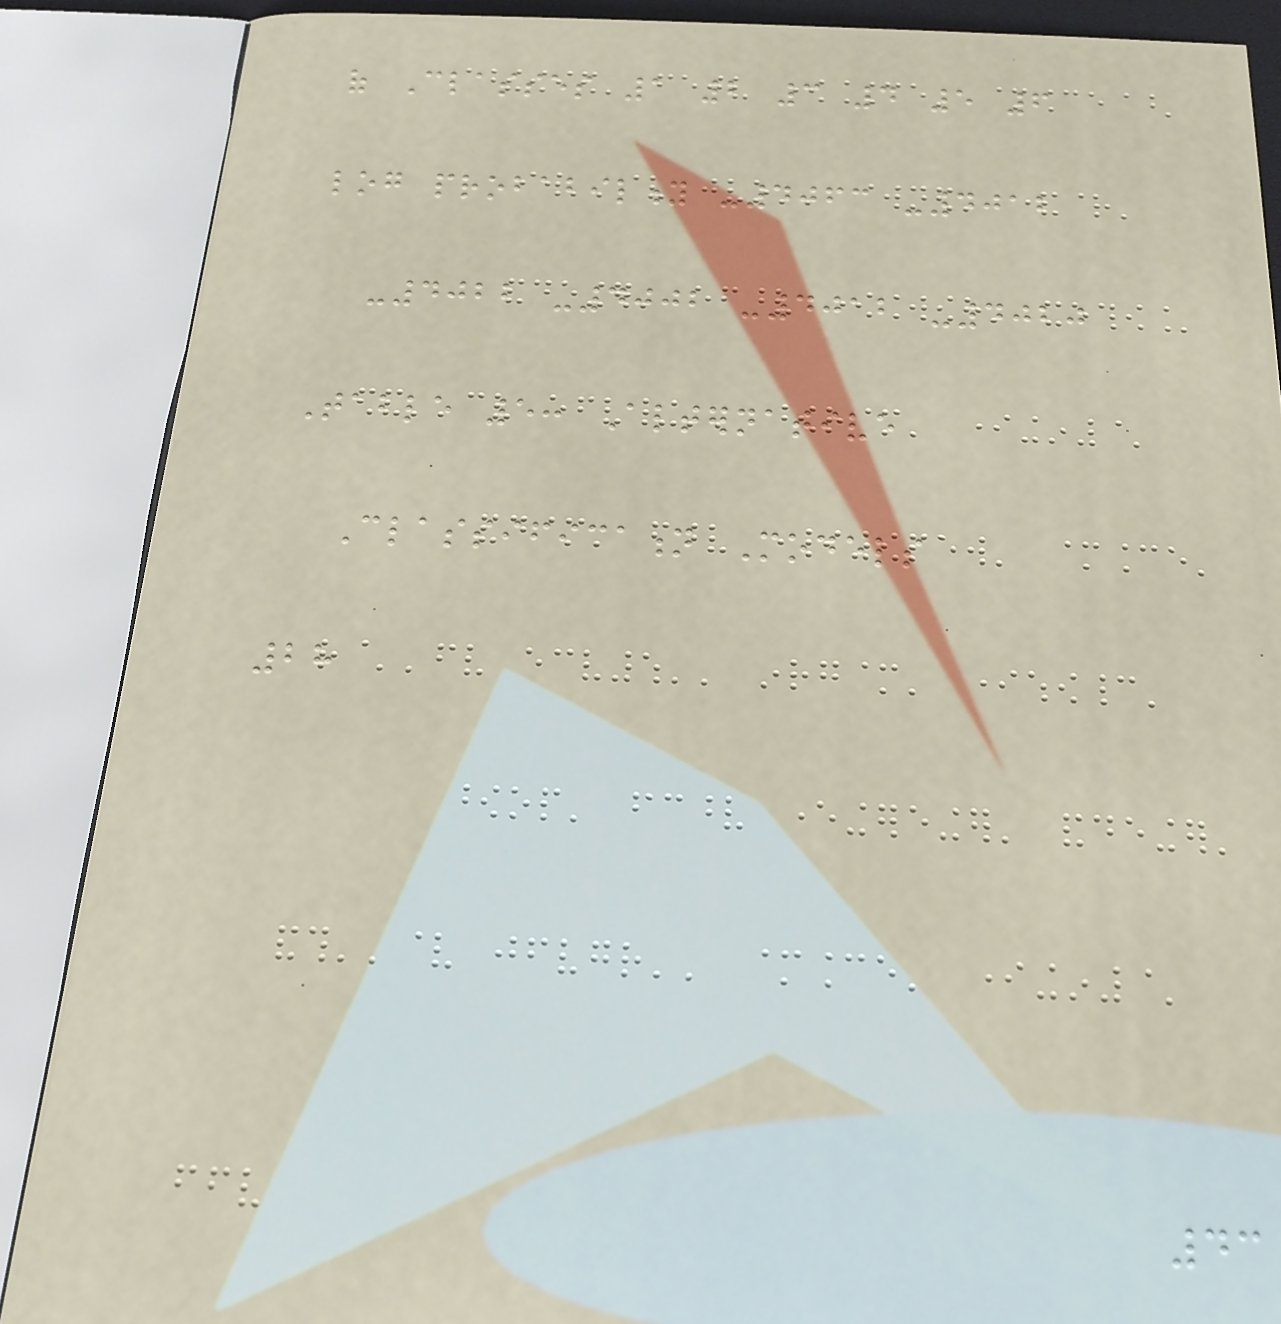of Classes 1 2 3 4 5 6
log probability -4063 -4012
-4022 -4002 -4012 -4020
Table 5: Alternative
Classification Models
28
43
